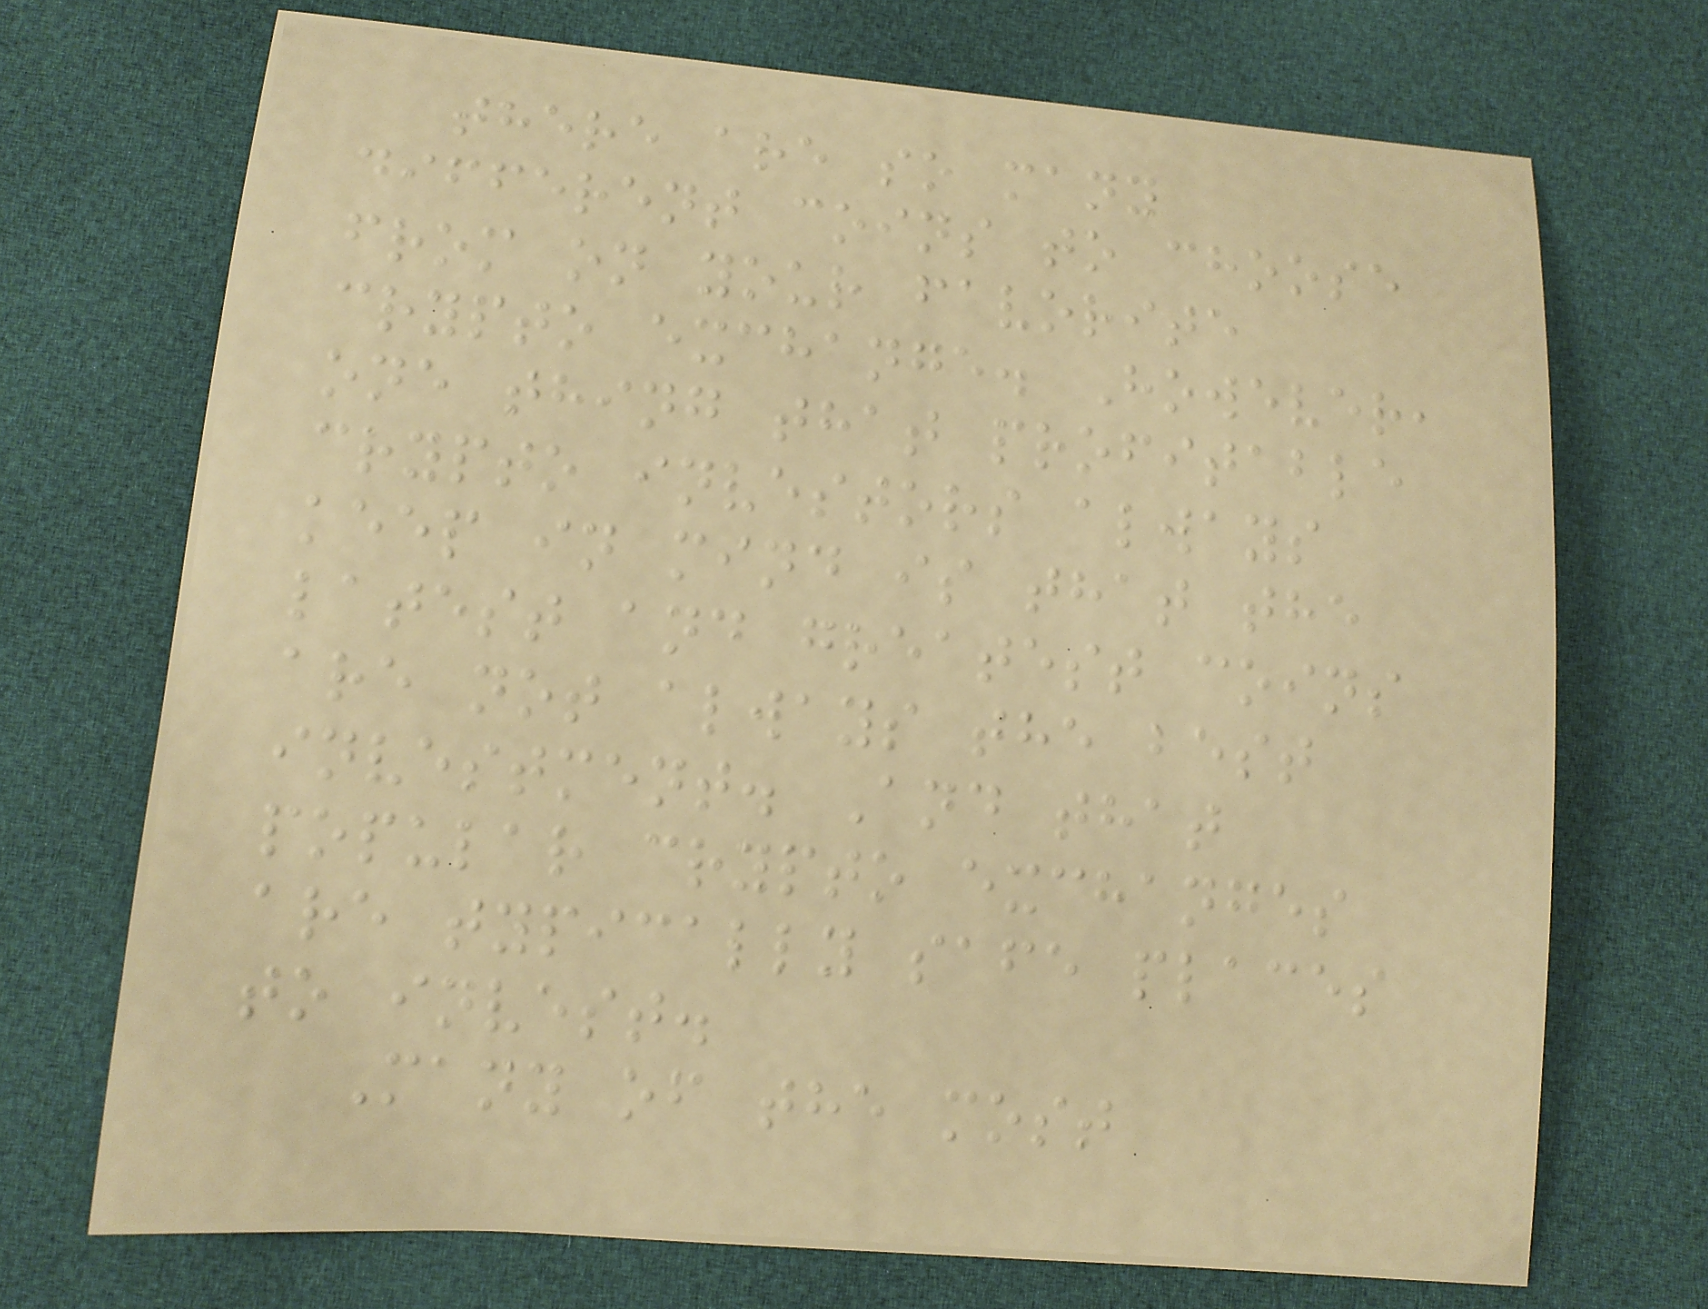there are so many
different coins to choose
from on your favorite
crypto exchange. However,
one thing that profitable
crypto investors always
keep in mind is that the
latest and greatest coins
are not always the best
investment. And that
popular crypto exchanges
are typically safe places
to invest.
Many of the most
